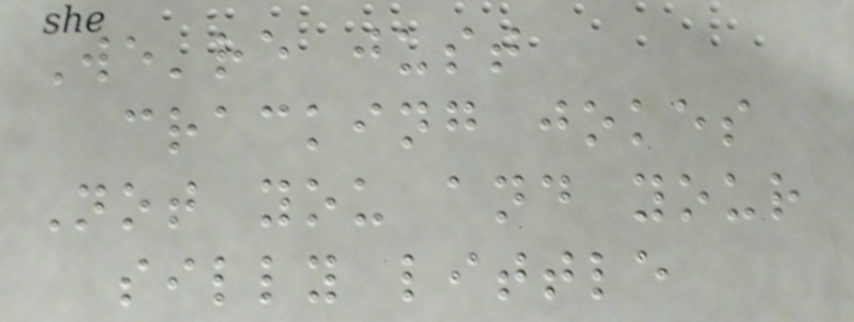We're just
cracking jokes
Not you and your
silly little
